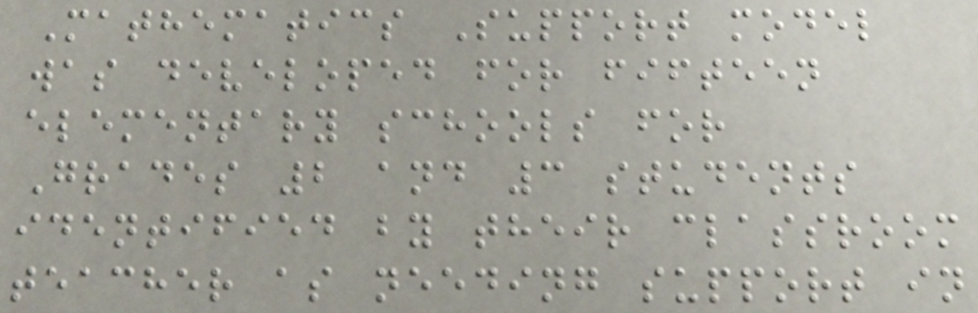Mathematics Support model
was developed for fifteen
elementary schools for
Grades 2 and 3 students
identified by their classroom
teacher as needing support in
